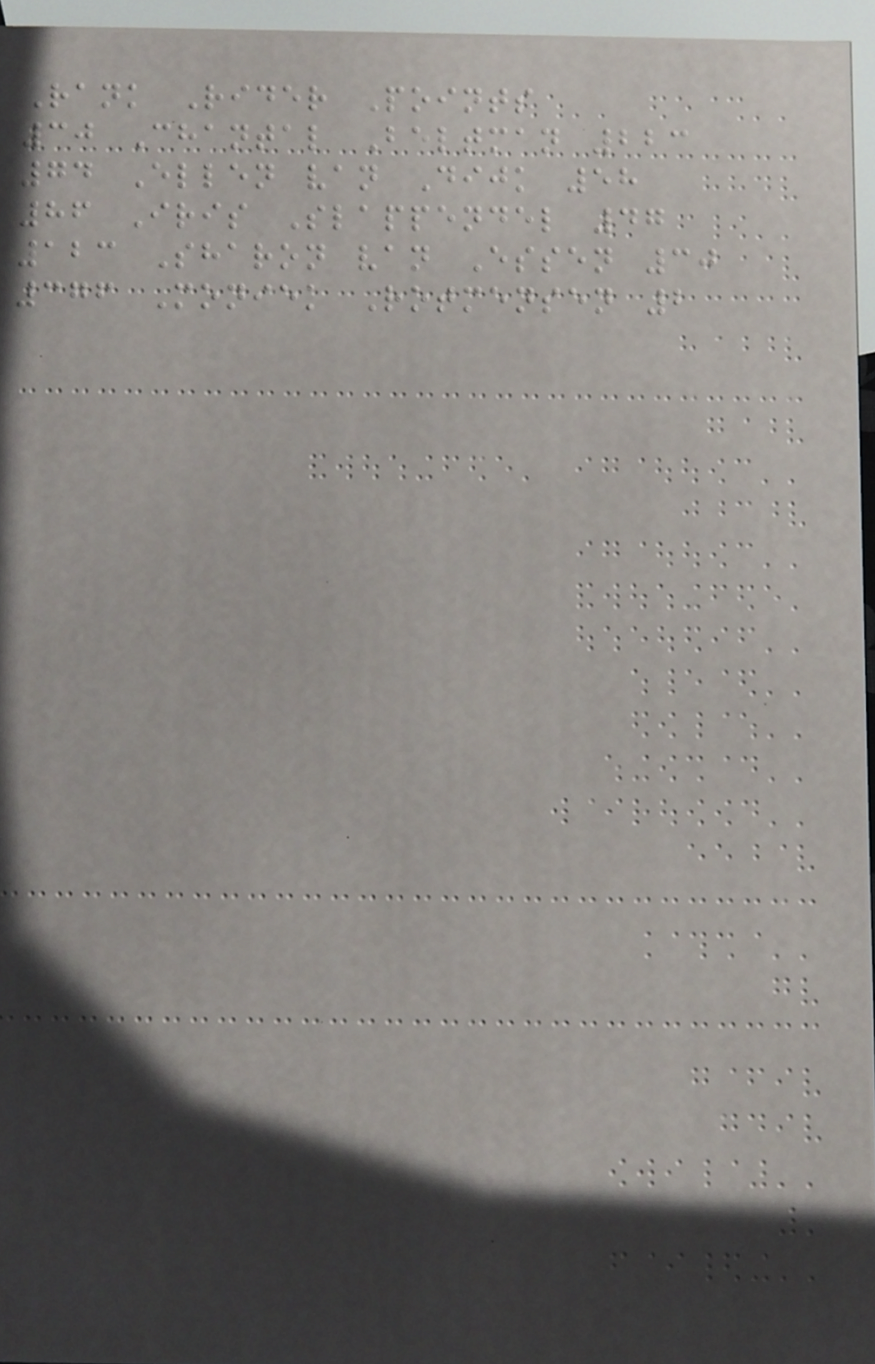Rank Rider Points
30 Chantal Beltman 223
74 Ellen van Dijk 58
86 Iris Slappendel 47
123 Sharon van Essen 30
376 Moniek Rotmensen 2
